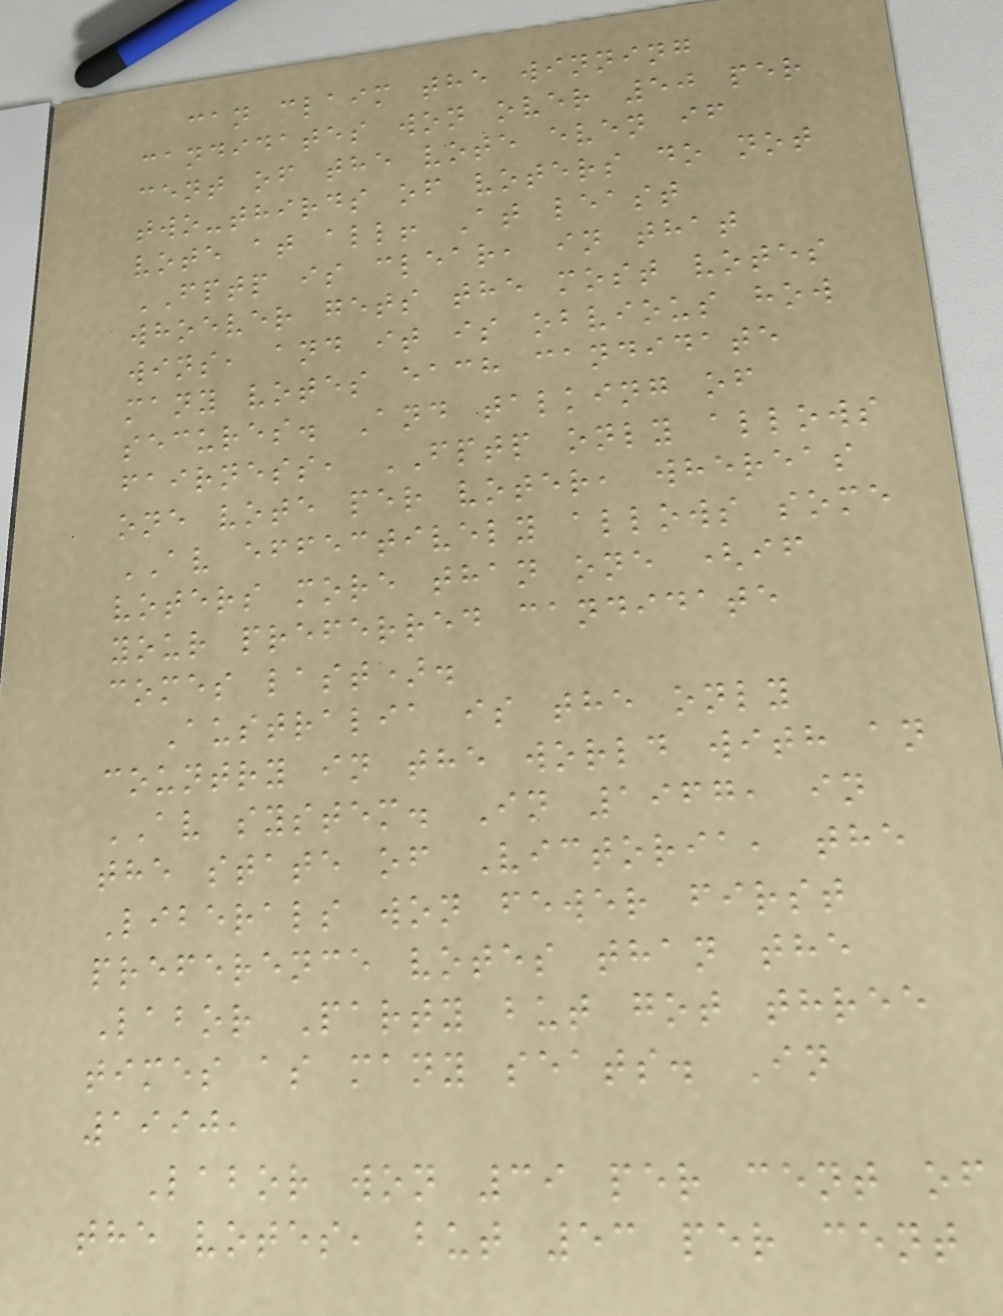can claim the winning
candidates won over 50 per
cent of the vote even if
two-thirds of voters do not
vote at all! At least
FPTP is clear, in that
whoever gets the most votes
wins, and it is obvious how
many votes each candidate
secures. And talking of
fairness, FPTP only allows
one vote per voter, whereas
AV effectively allows some
voters more than one (if
your preferred candidate
comes last).
Australia is the only
country in the world with an
AV system. In 1967, in
the state of Victoria, the
Liberals won fewer first
preference votes than the
Labor Party but got three
times as many seats. In
1990,
Labor won 39 per cent of
the votes, but 53 per cent
